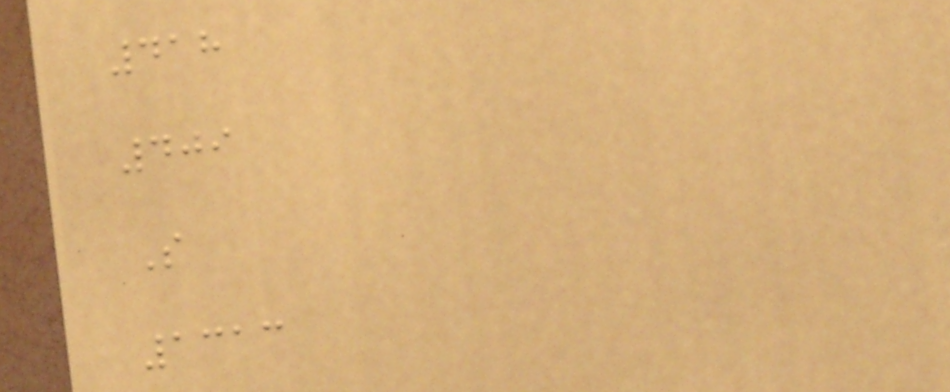418
409
S
1313
